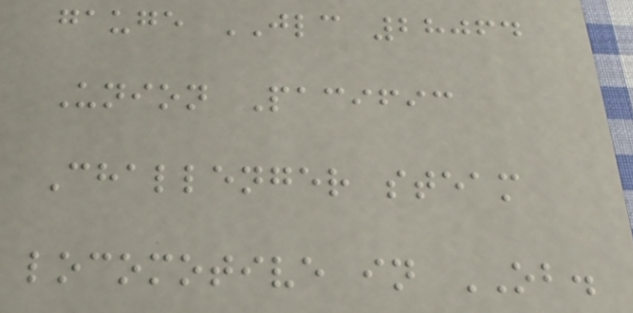gauge JLC 28064
Union Pacific
Challenger steam
locomotive in OB.
